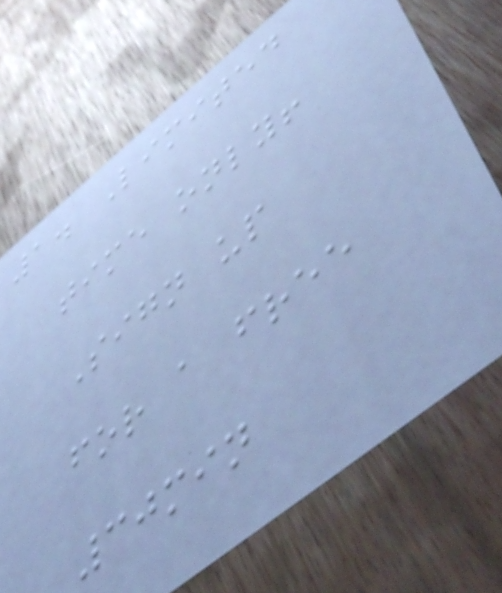1. Limited
time only!
Sign up
for a free
30min
